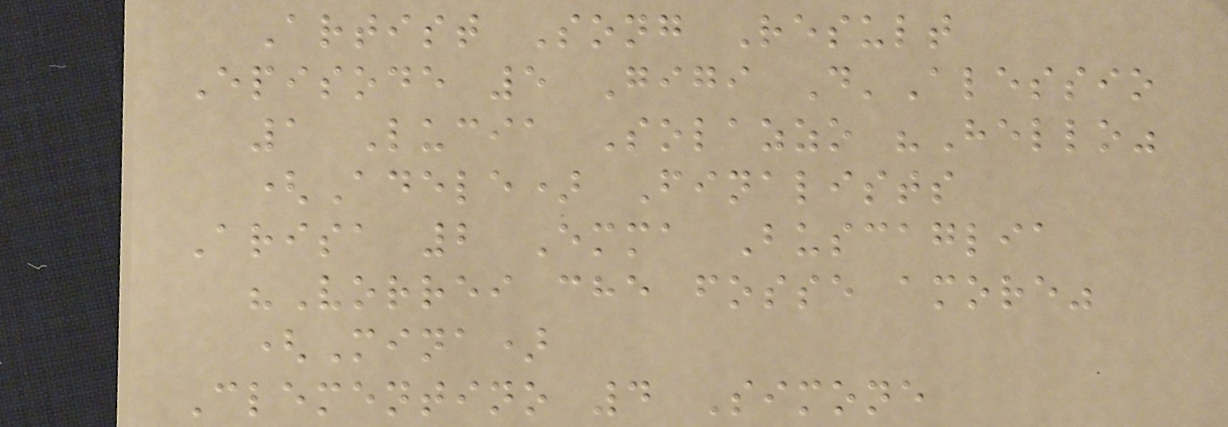Artist Song Result
Episode 5 Gigi D'Alessio
1 Lucia Solazzo "Hello"
(Adele) Finalists
Arisa 2 Emma Buscaglia
"Vorrei che fosse amore"
(Mina)
Clementino 4 Simone
